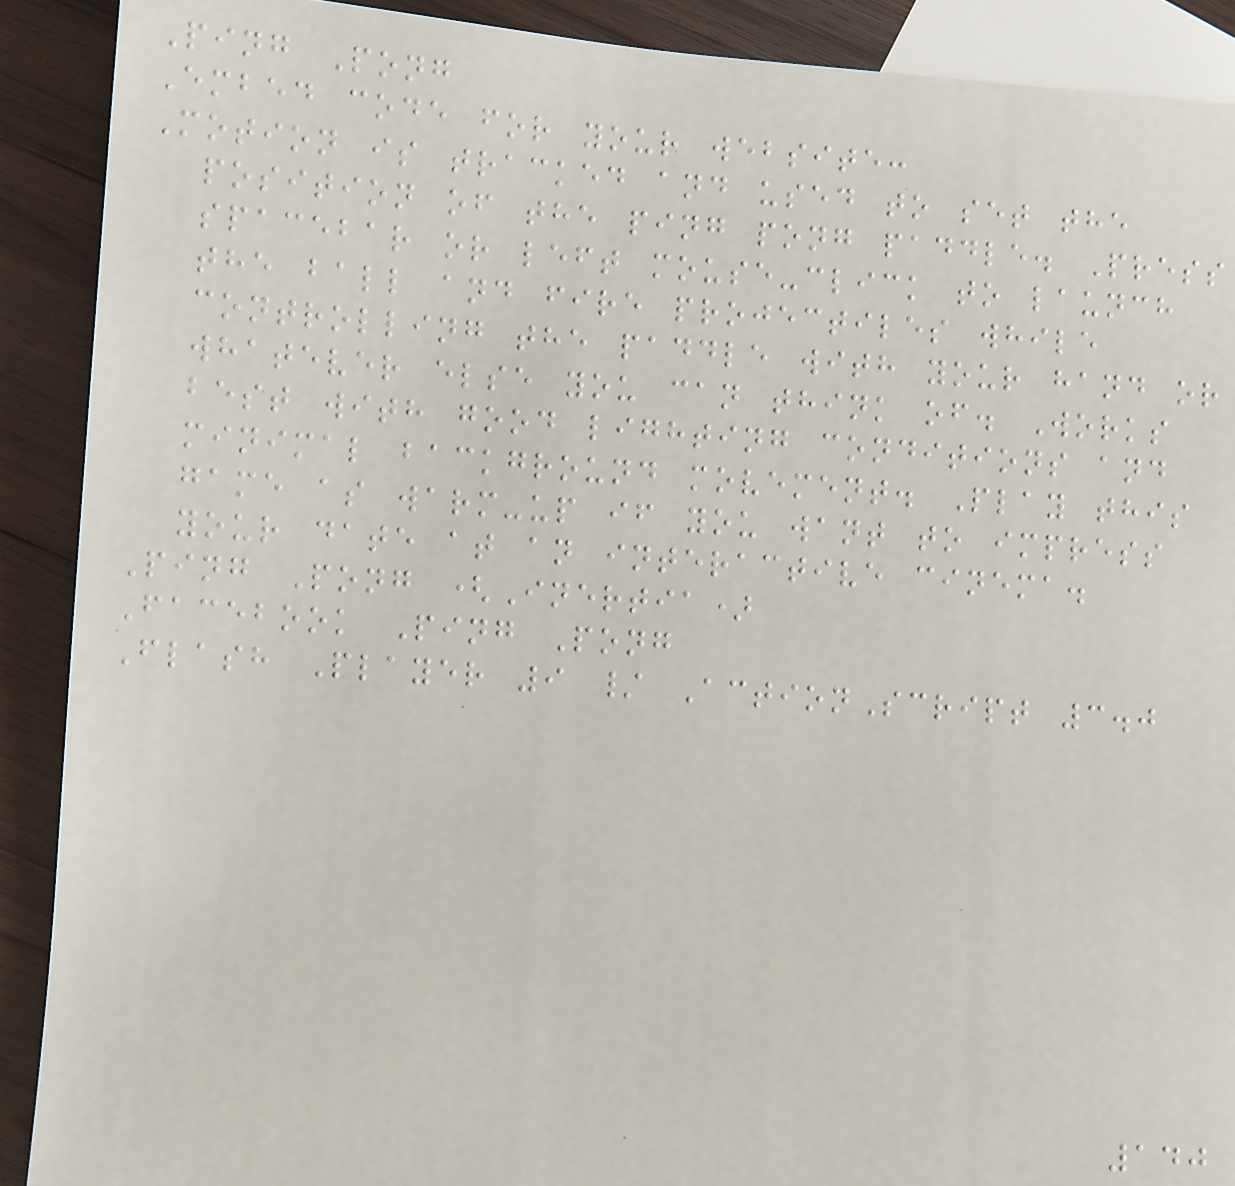Ping Pong
Embed code for your website:
Motion is tracked and used to set the
position of the ping pong paddle. Press
spacebar or left mouse-click to launch
the ball and fire projectiles while
controlling the paddle with your hand or
whatever else you can think of. Works
best with good lighting conditions and
minimal background movement. Play this
game as warm-up if you want to impress
your date at an interactive cinema.
Ping Pong (Inertia)
Facebook Ping Pong
Flash Player 9 / ActionScript 3.0
140
